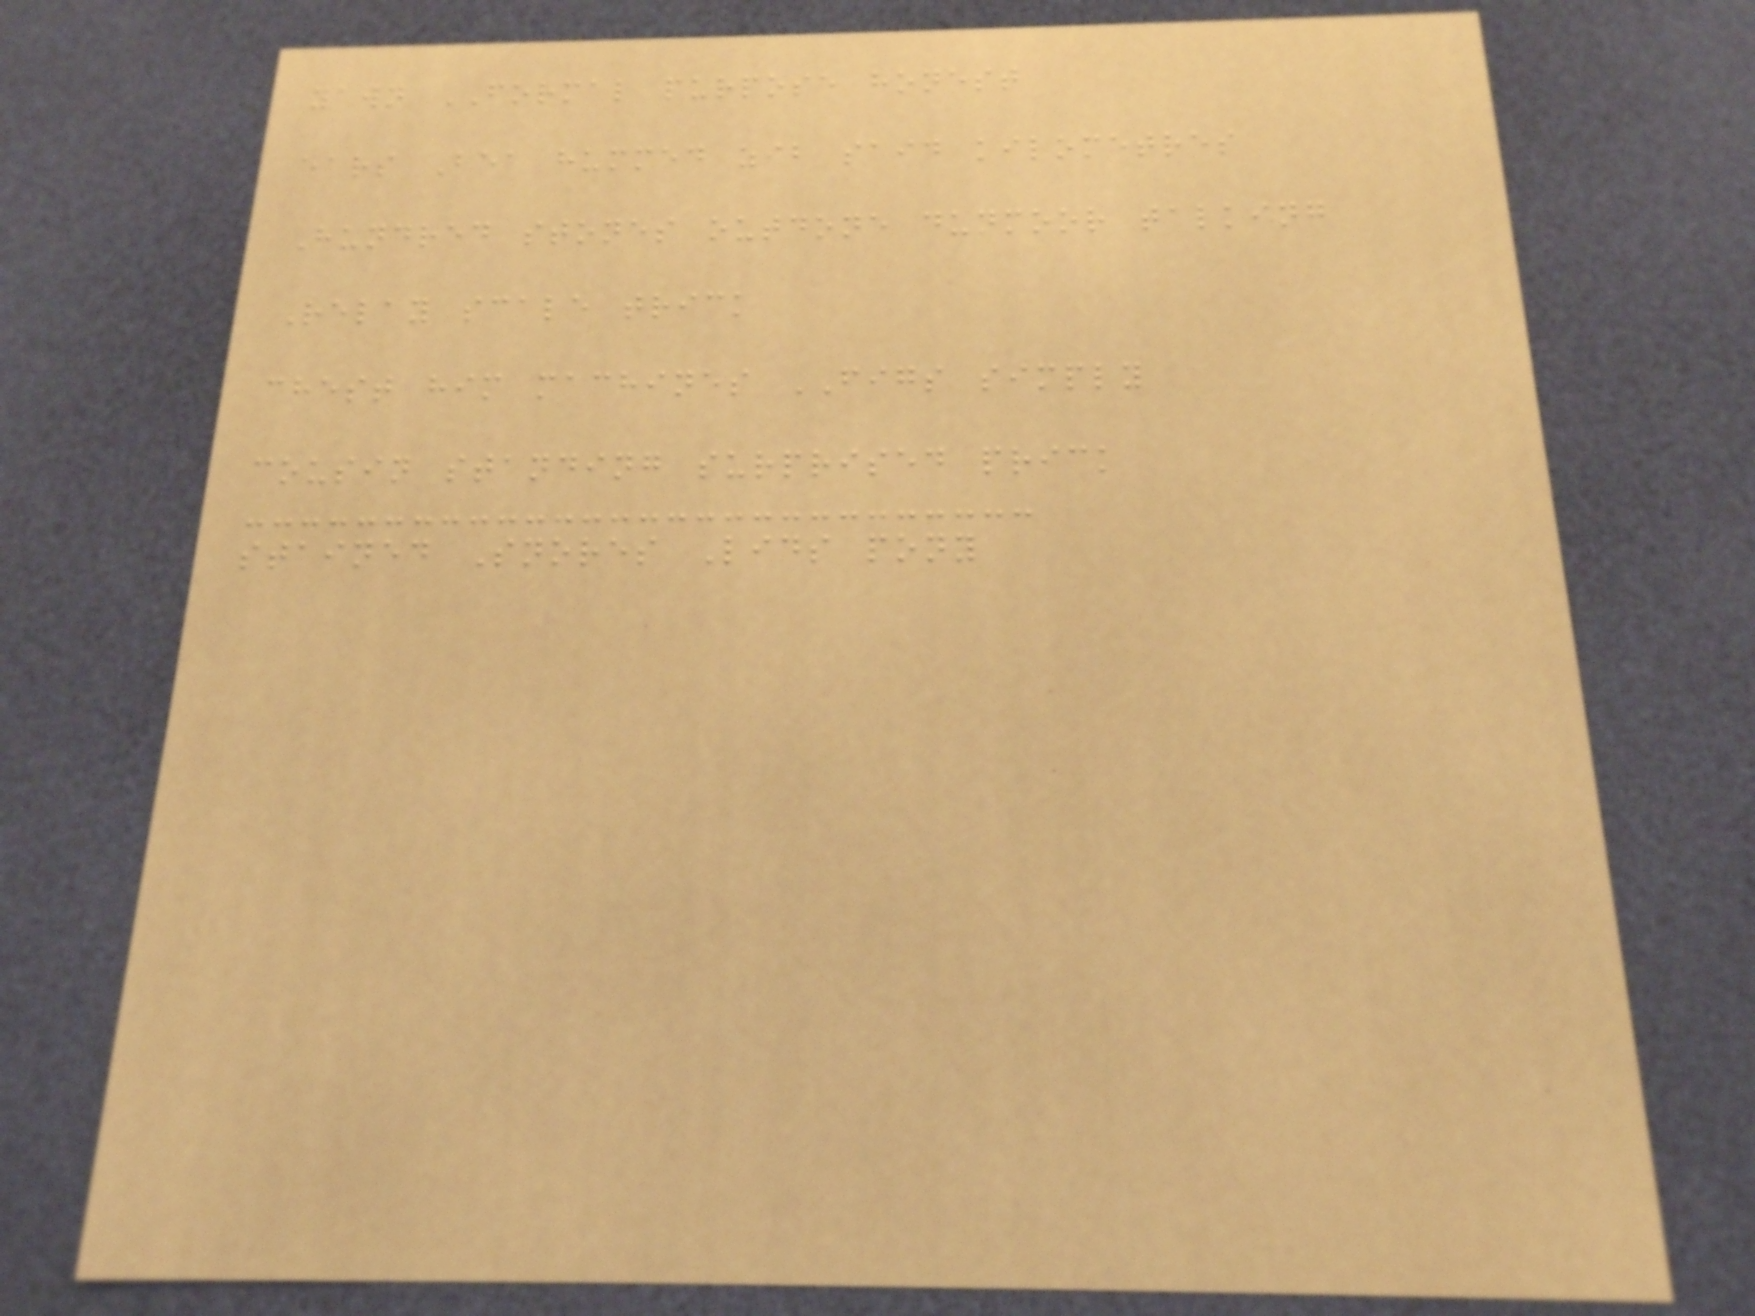yawn FORMAL purpose honest
ears Bea hummed zib said kilometres
Hundred stones outdone dunmoor talking
Relay scale trick
chest him machines FIGS simply
cousin standing surprised prick
stained Snores Lids pony
